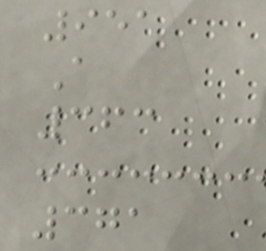951
A
363
371
